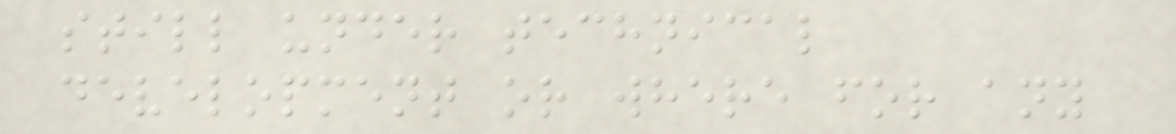still under technical
development or where for any
